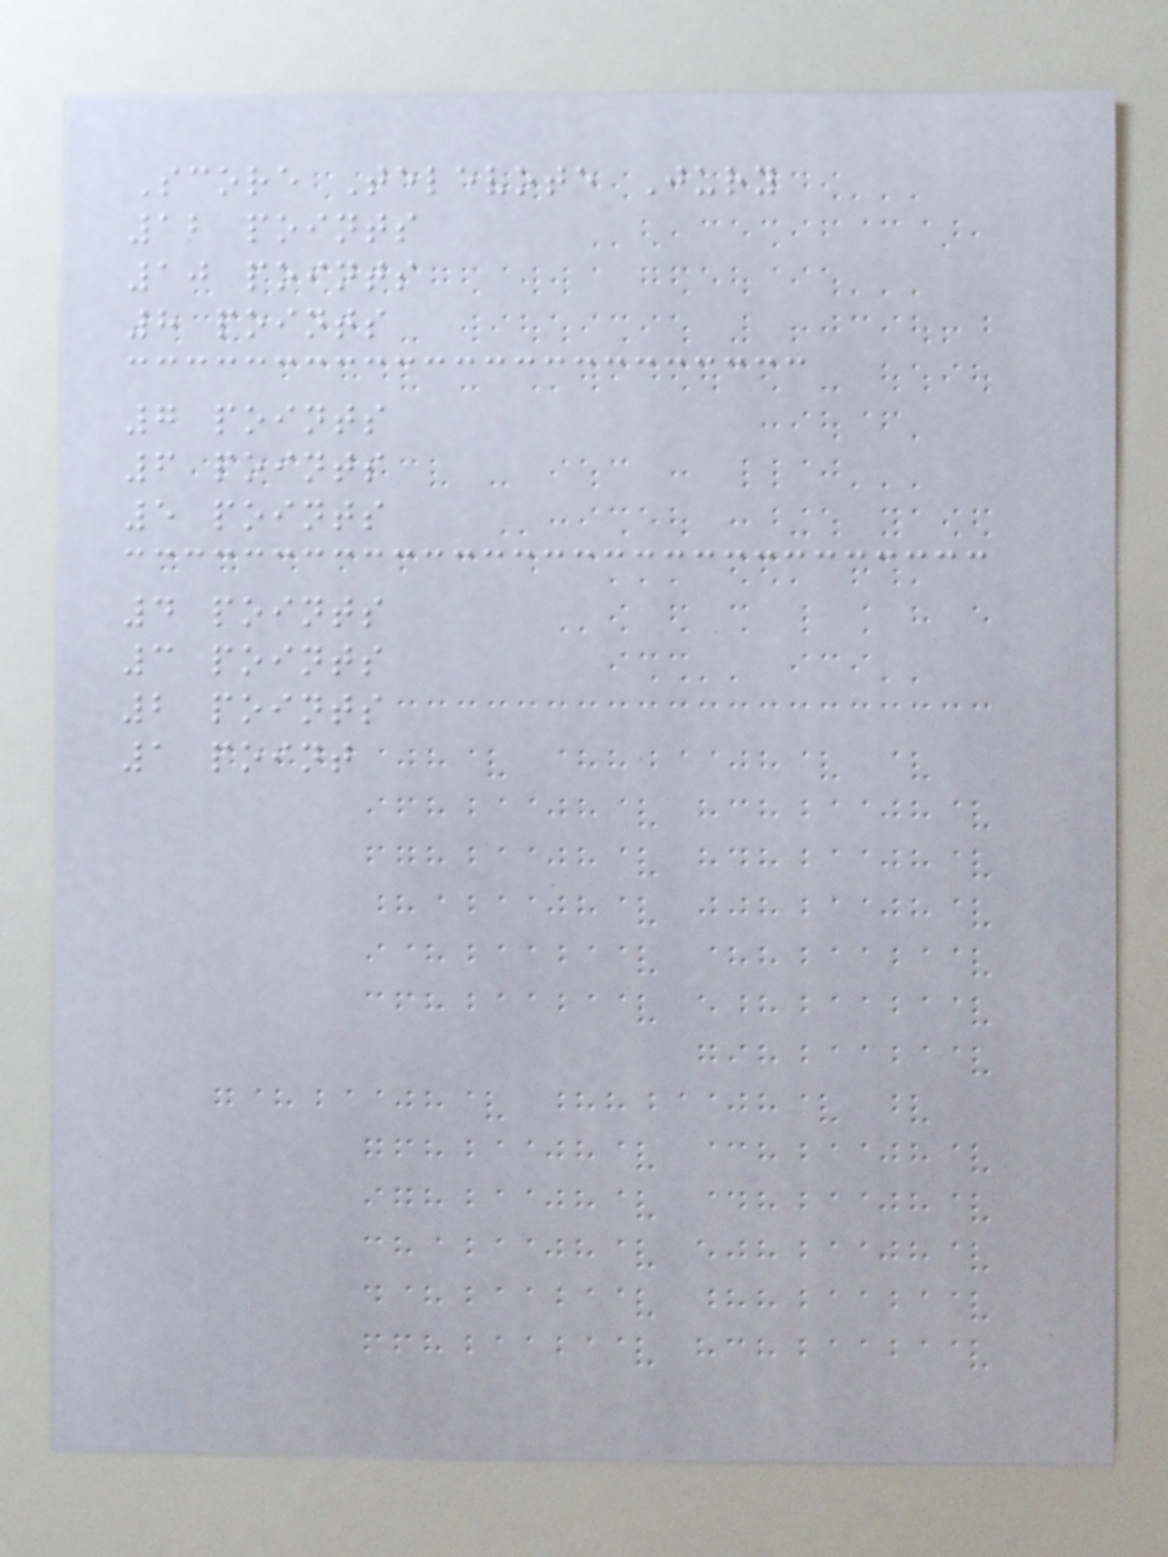Score Televote Jury
12 points
10 points
8 points
7 points
6 points
5 points
4 points
3 points
2 points
1 point
